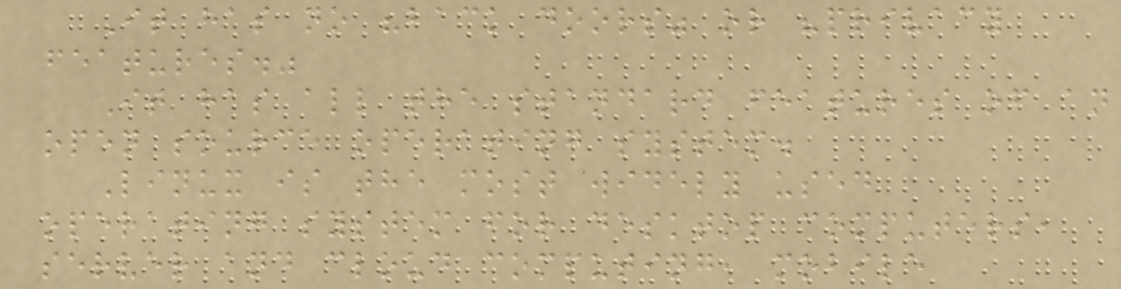It has no "back doors" or "privacy
features."
It has all the standard features of an
open source operating system.
Linux is the most widely used
operating system for desktop computers,
server and cloud computing, mobile
